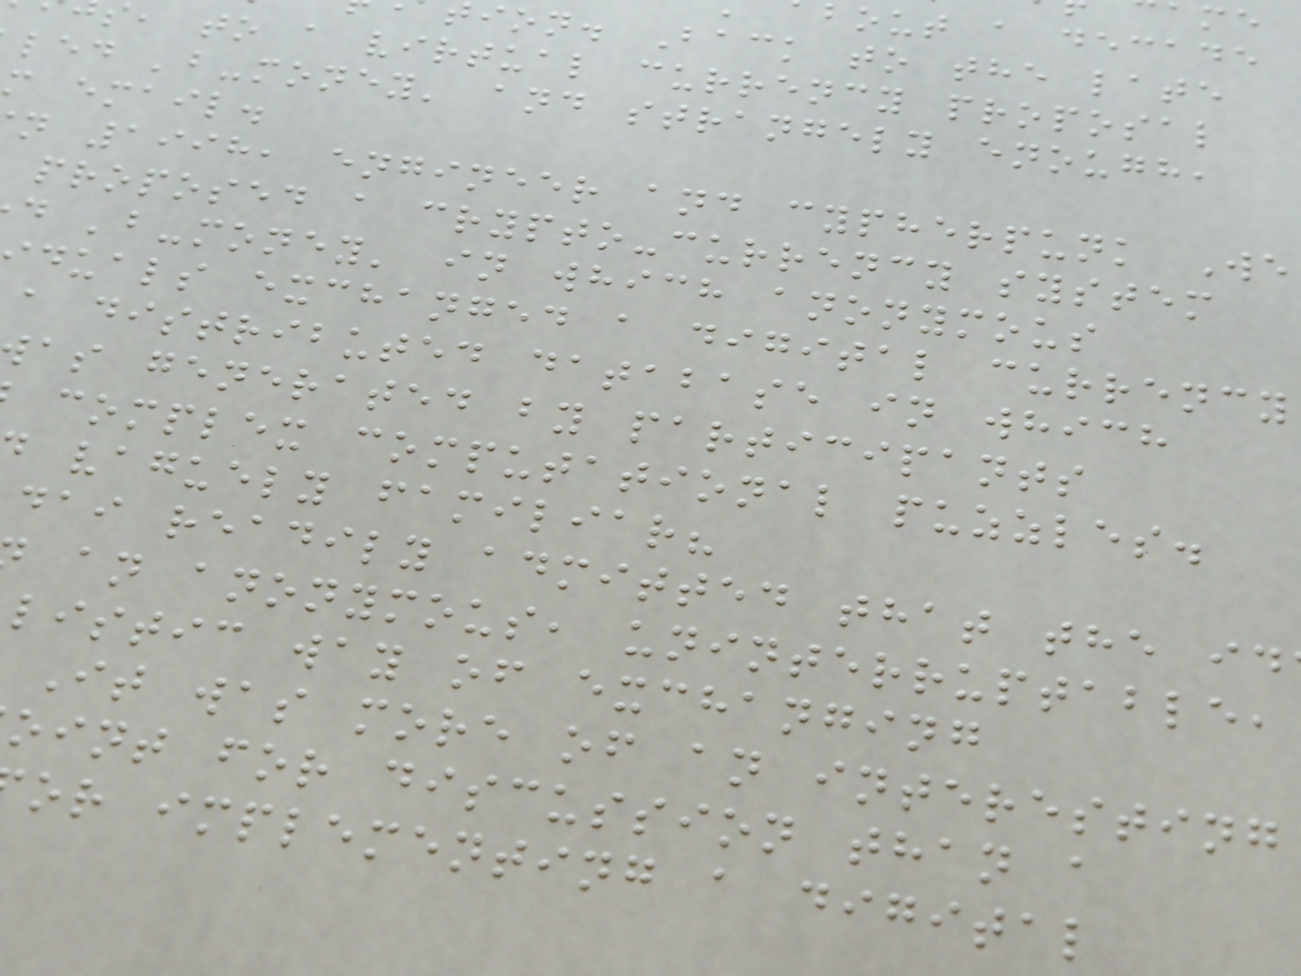bout a decade
ion. Back to the late
s, to a virtual currency proposal
led 'b-money' and strangely enough,
m email.
n 1998, engineer and cypherpunk We
proposed a crypto-currency system
d 'b-money' in which anonymous
duals exchanged a digital currency
a distributed database in which
as generated by participants
complex computational puzzles.
vaguely familiar?
dai readily admitted that the id
an anonymous, uninterruptable,
listic way of exchanging
It was more of an interesting
oint for discussion than a
or implementing a digital
